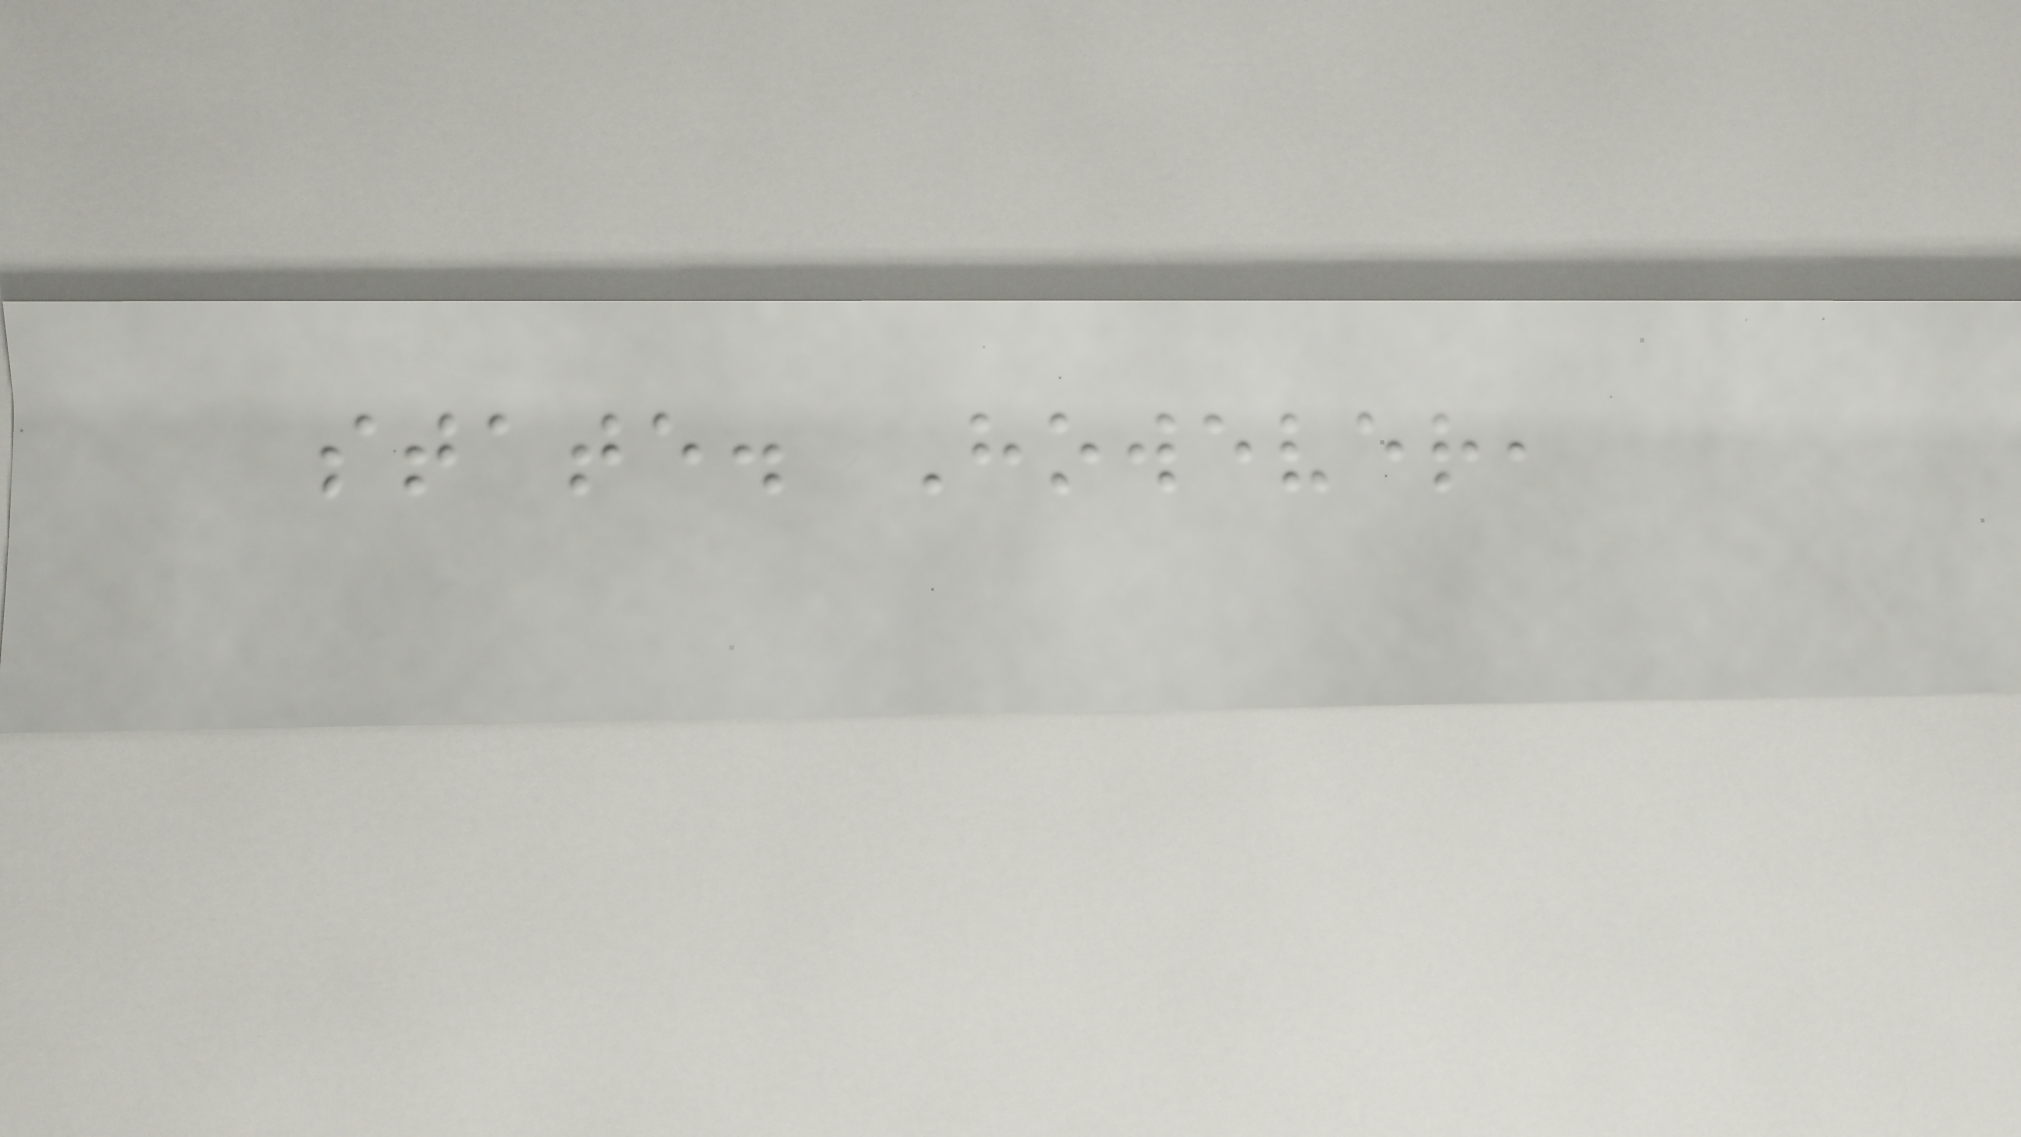state. However,
